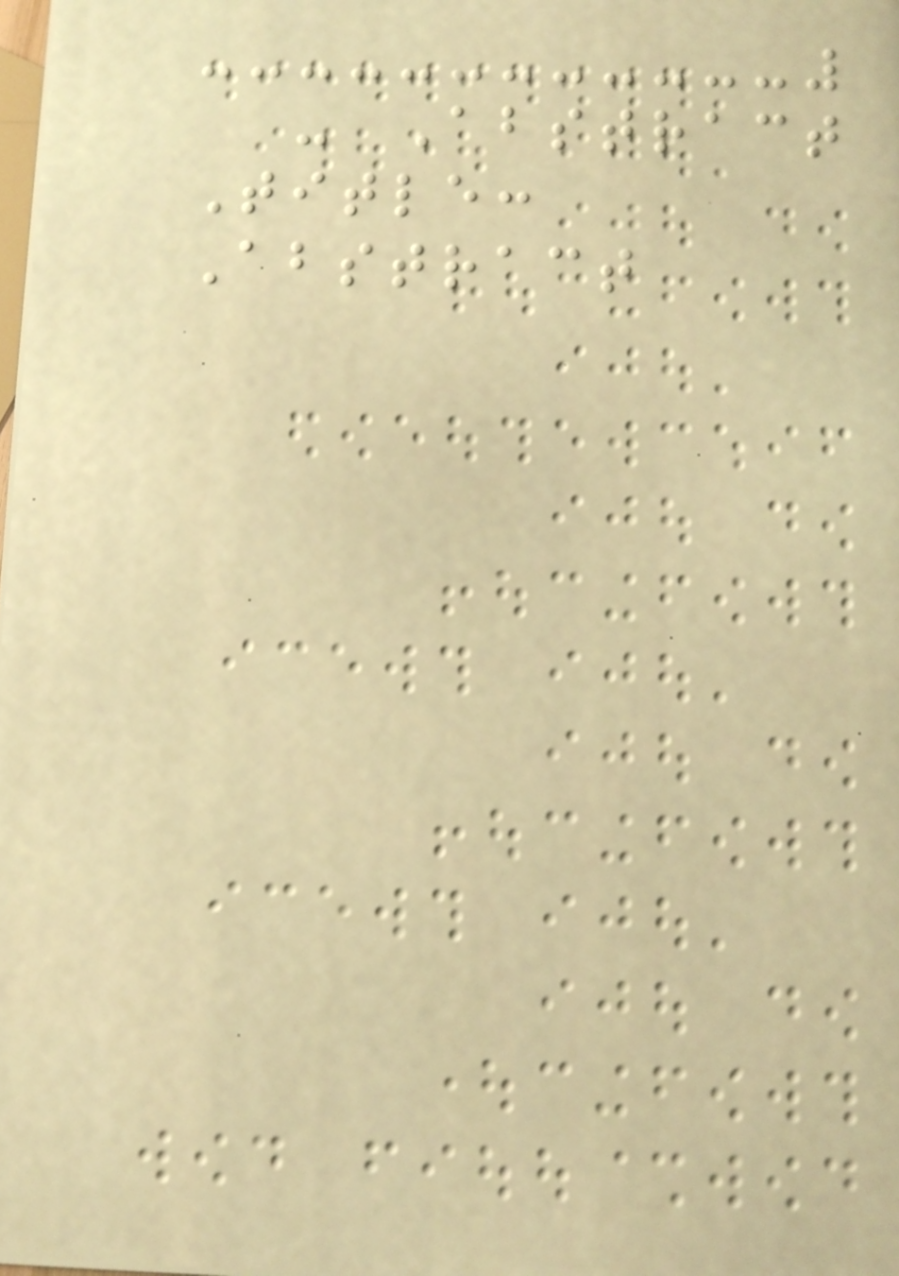- Abstract
Title:
Abstract
